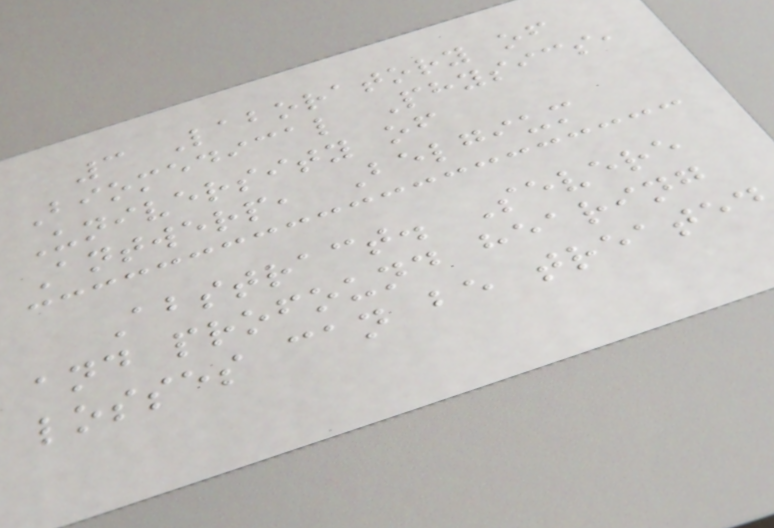3 Laboratory of
Biomedical Physics,
University of
Antwerp, Belgium
Abstract. Severe
and profound hearing
losses can be treated
